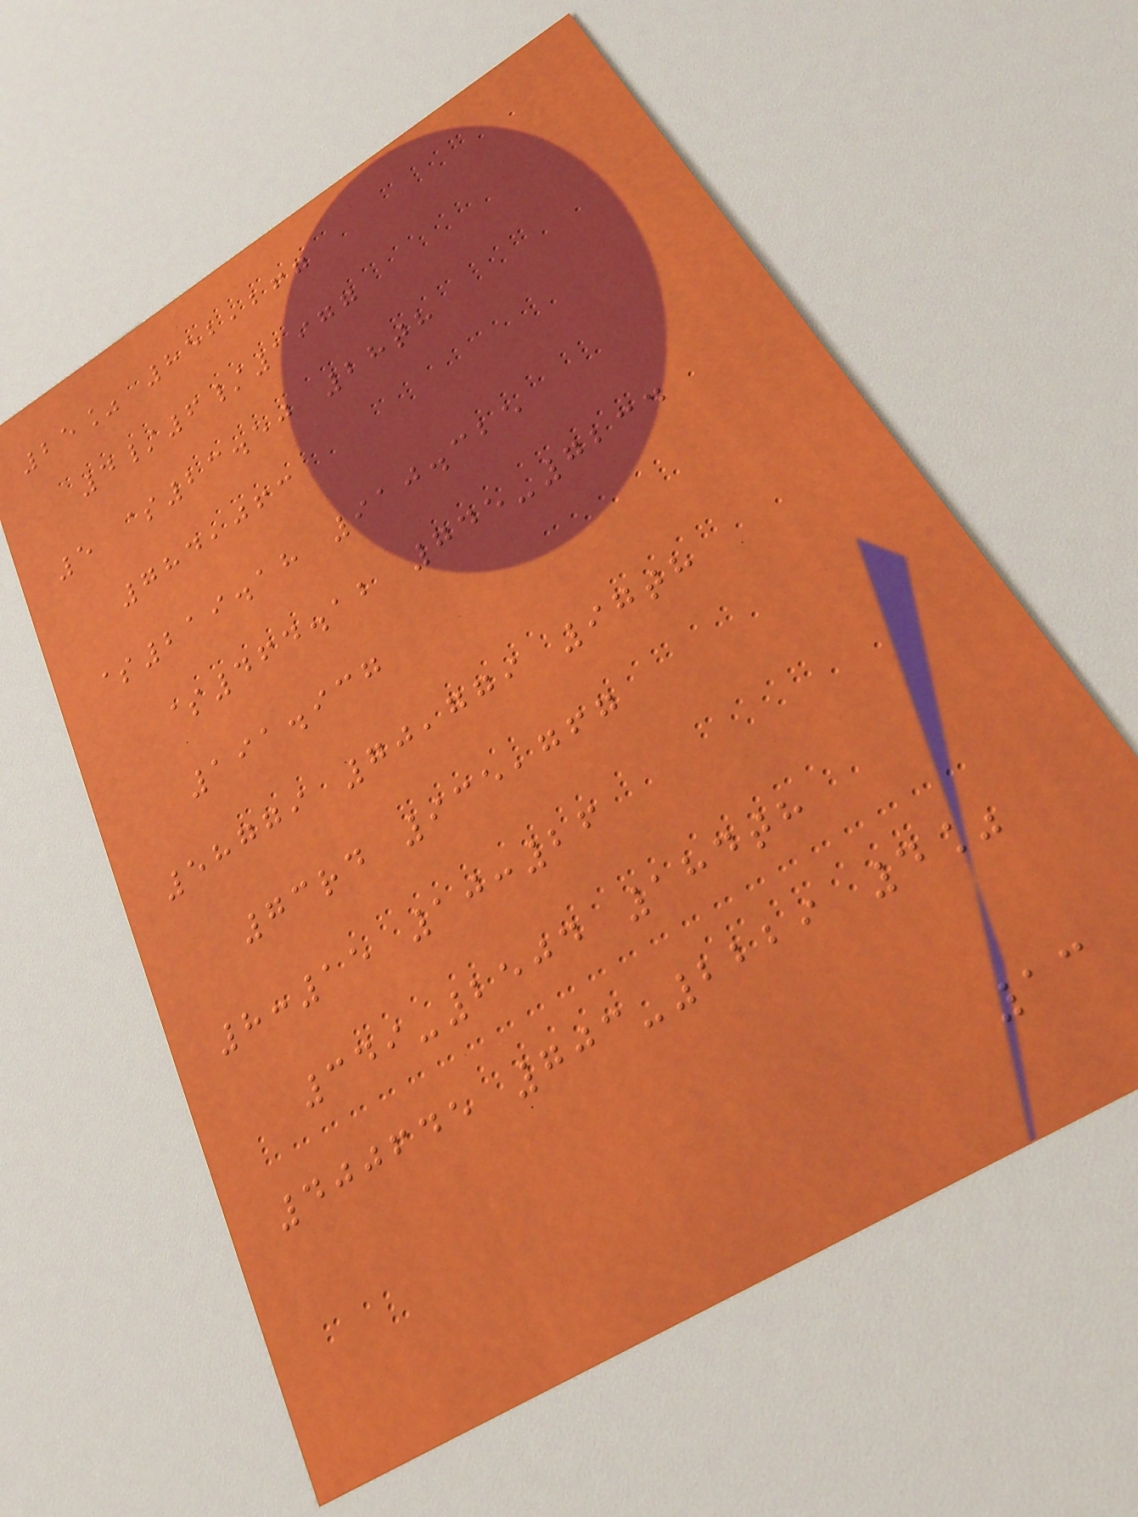25% 852,267
4/6/1977
5 $23.50 28th
784,063
$219.18 910.325
$464.12 745-7234
191.937
58779 70,779 97th
73rd 935,767
8:15 10:26
349-2504 184th
400645 703-2229 4%
13
